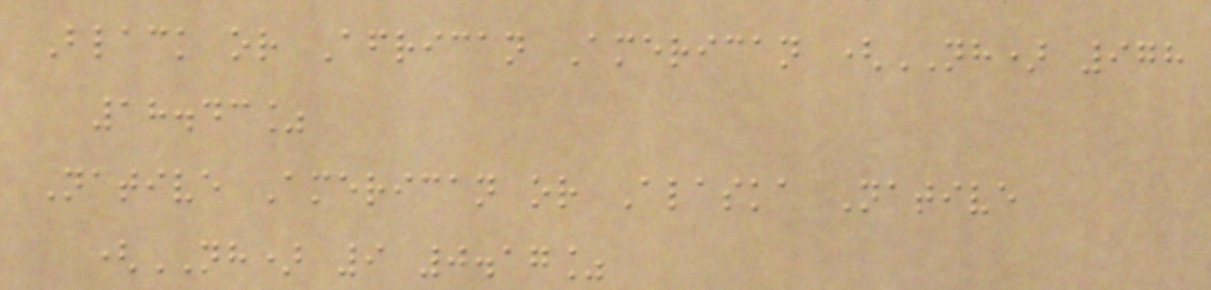Black or African American (NH) 978
18.43%
Native American or Alaska Native
(NH) 9 0.17%
